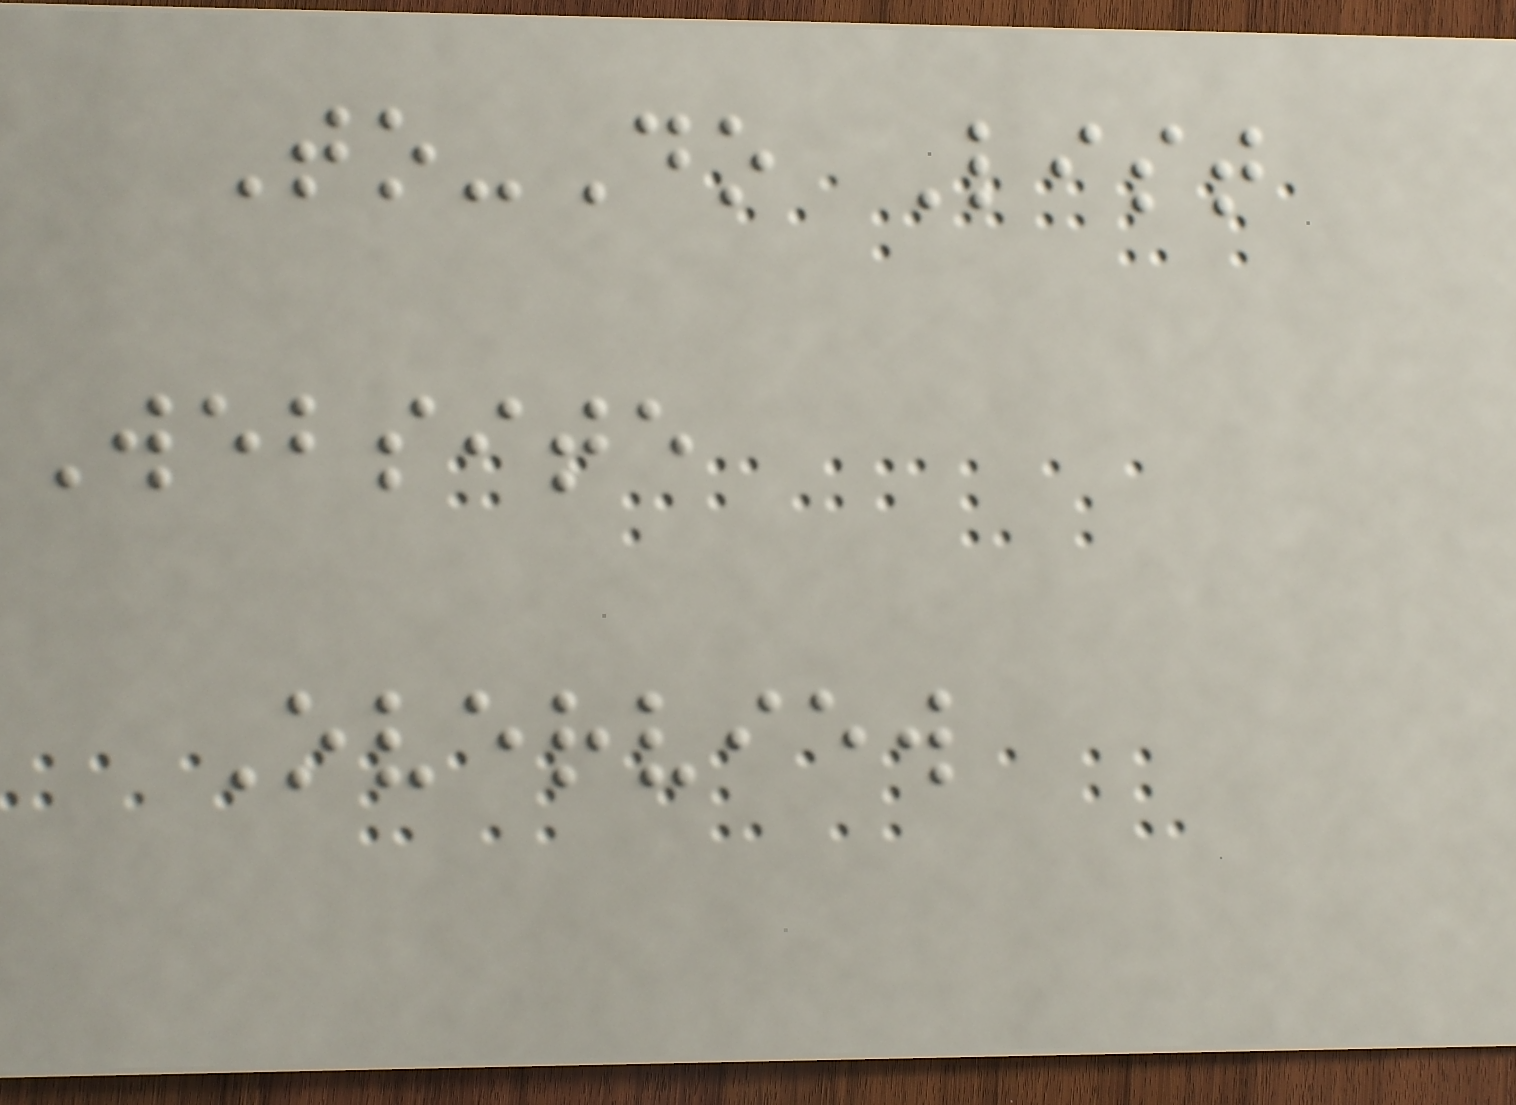To-Do List
Website
Overview
